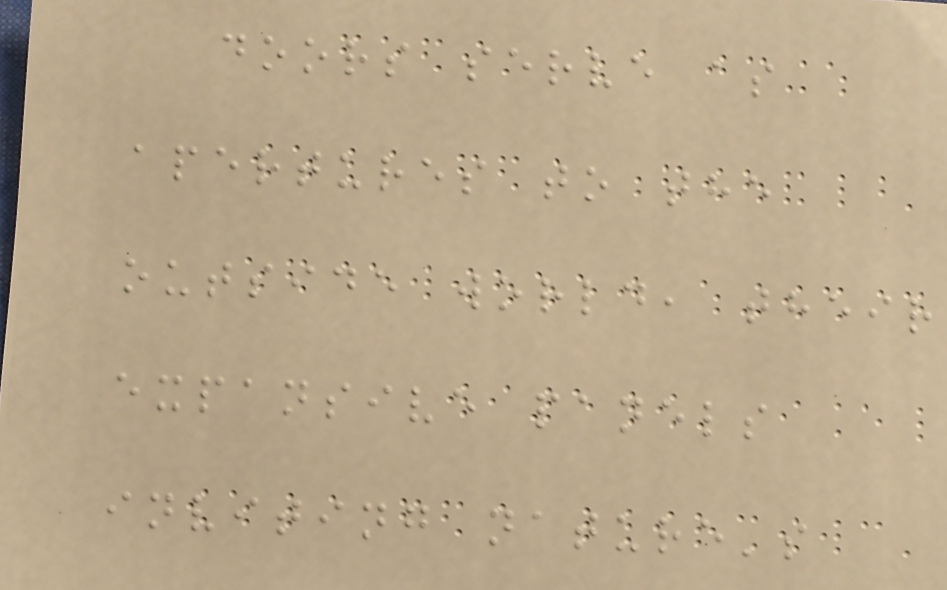doors serve as
apertures to the
outside world, their
expansive panels
inviting nature's
